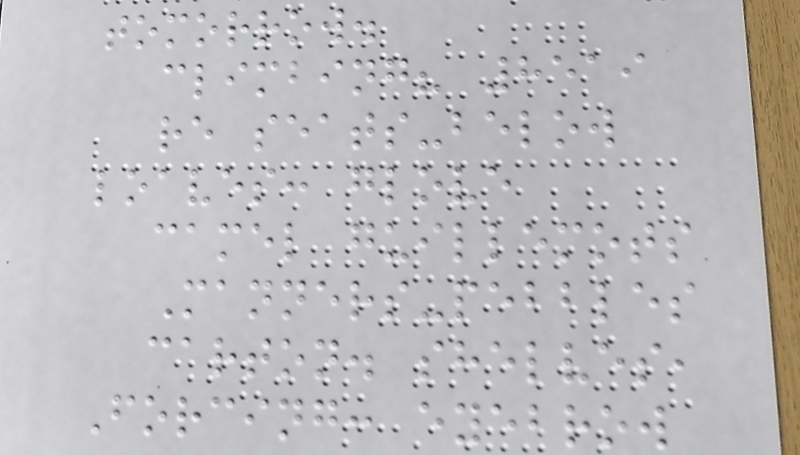tomorrow.
climbing? 8519
re seats-below
loaves: glove
camel guillemots
Manners-pebbles
carton. shelves,
Forcing: eyebrow
